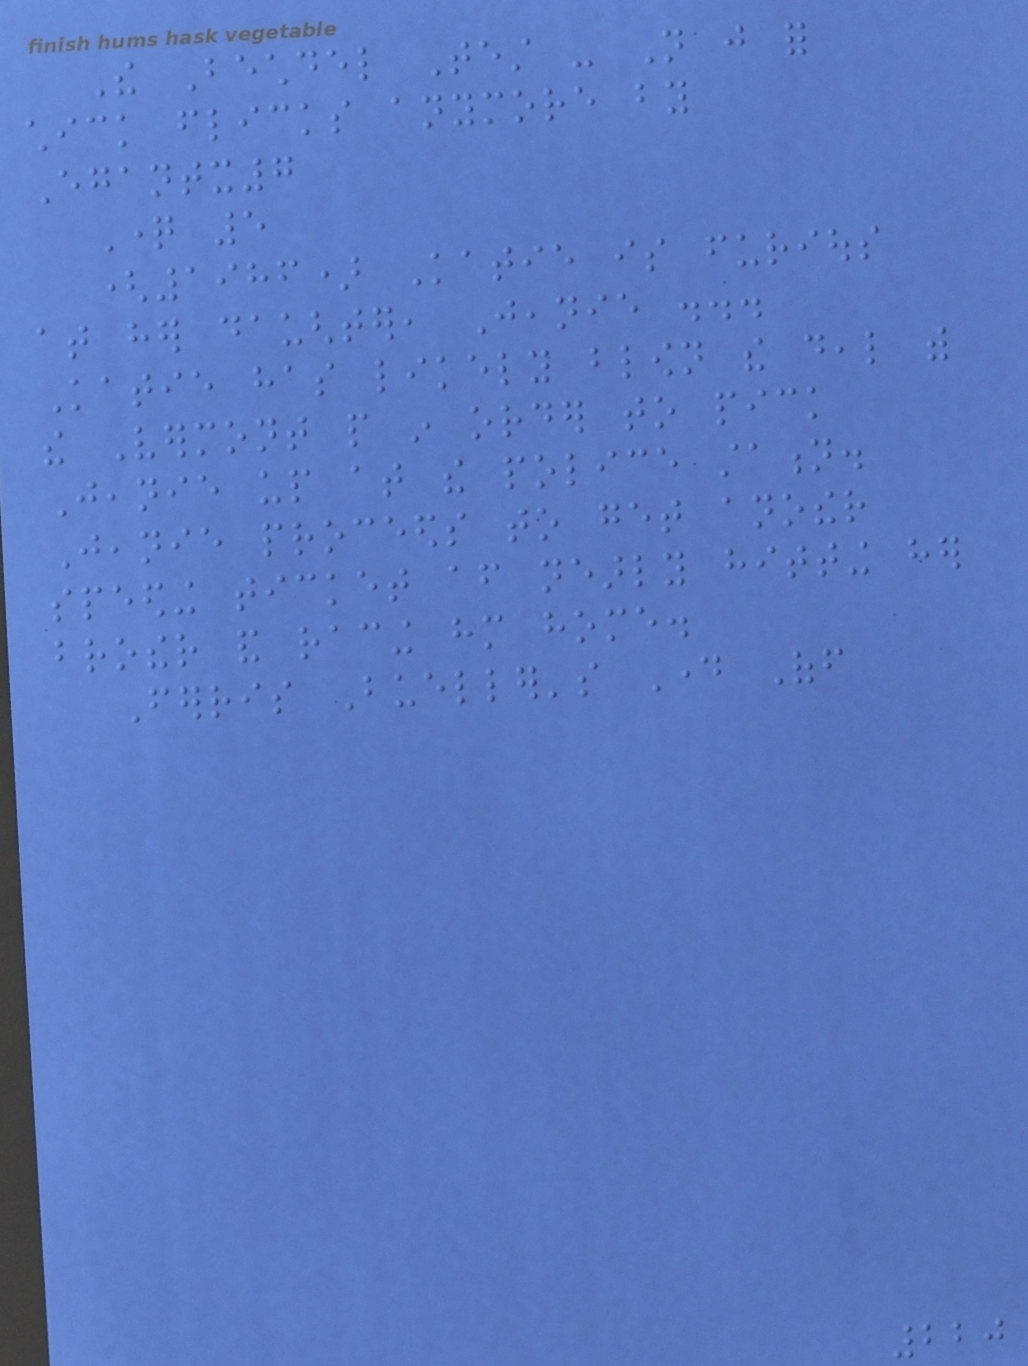The Bechdel Test - Not just for
chick flicks anymore by
Egantx7
Question 5
(1986) Katie is furious
at her daughter, Jeanie ...
Katie has likely blown the deal with
the Vermont people in order to pick
Jeanie up at the police station.
Jeanie proceeds to get another
speeding ticket after nearly hitting her
brother and racing him home.
Ferris Bueller's Day Off
220
